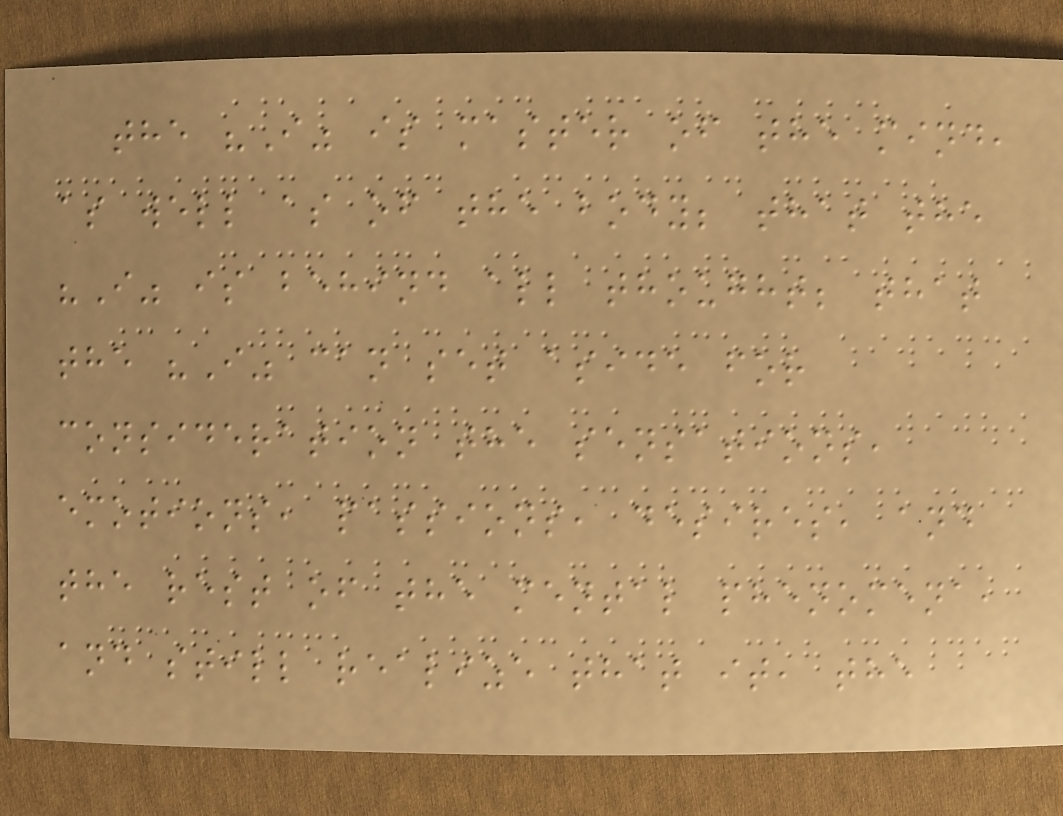the "I" is master of the mind,
as well as of the body; that the
"I" is behind all thought; that
the "I" can set aside for
consideration the sensations,
emotions, passions, desires, and
the rest of the mental phenomena,
and still realize that it, the
